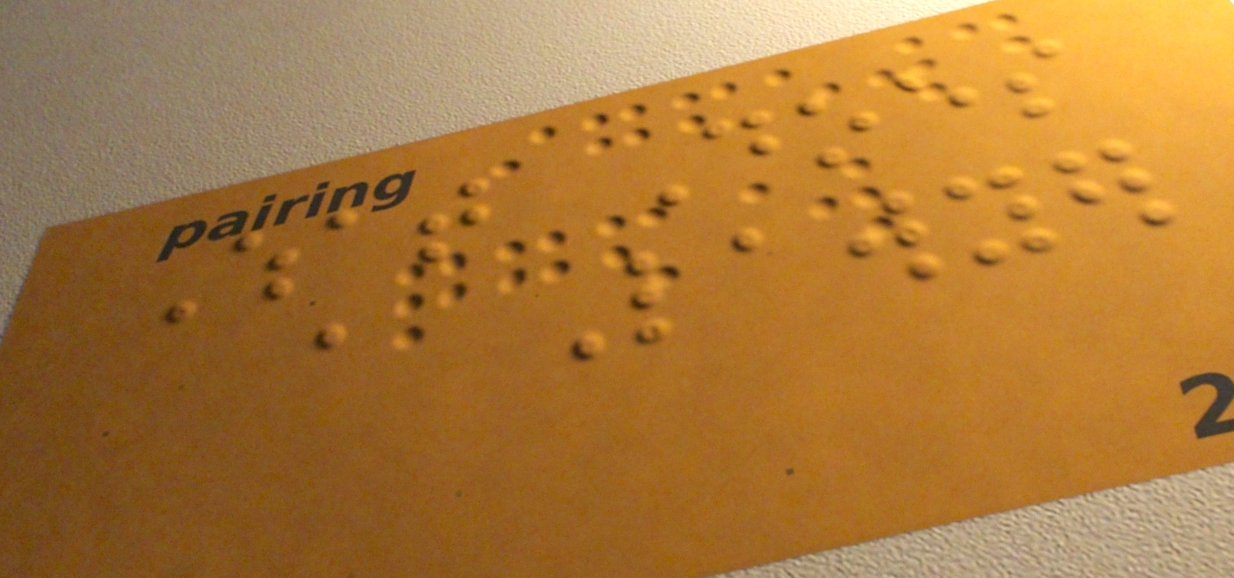What Does
a Lawyer
